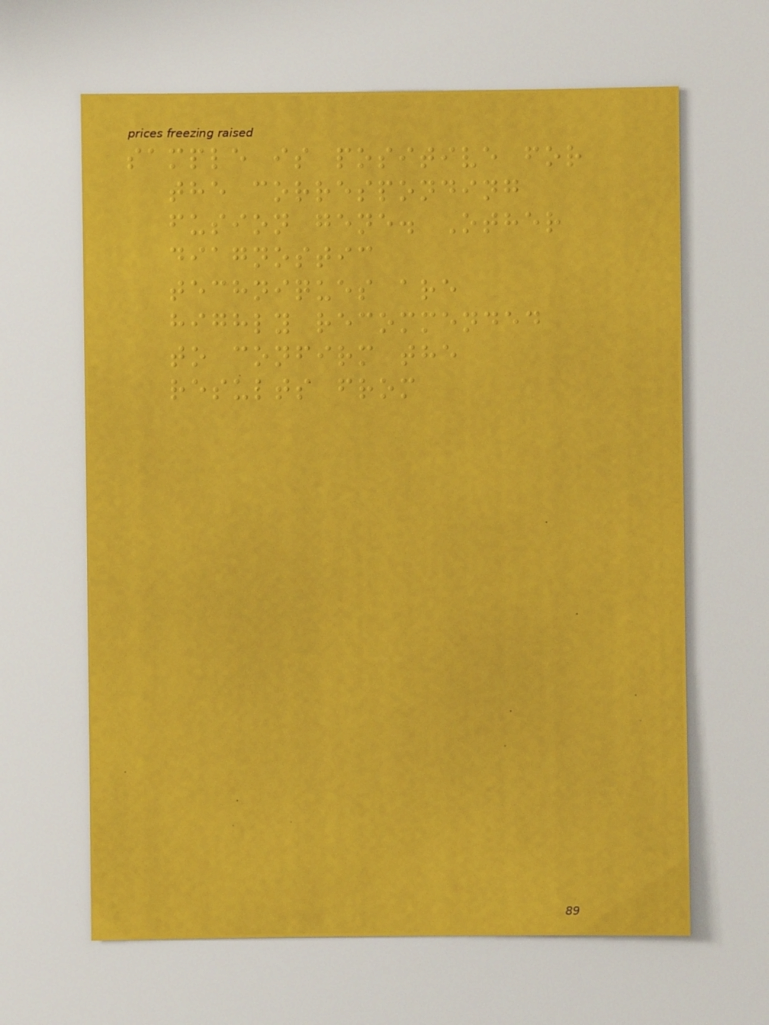sample is positive for
the corresponding
fusion gene. Other
diagnostic
techniques are
highly recommended
to confirm the
results from
